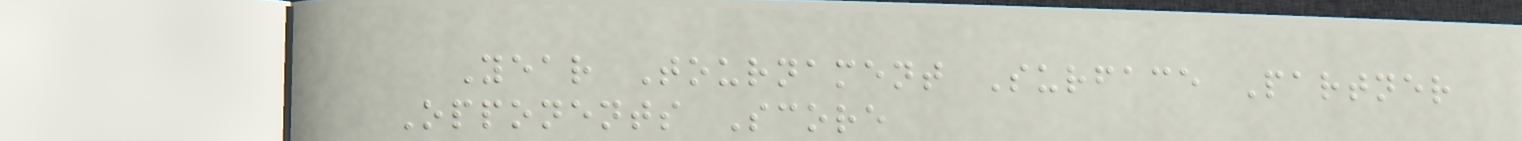Year Tournament Surface Partner
Opponents Score
